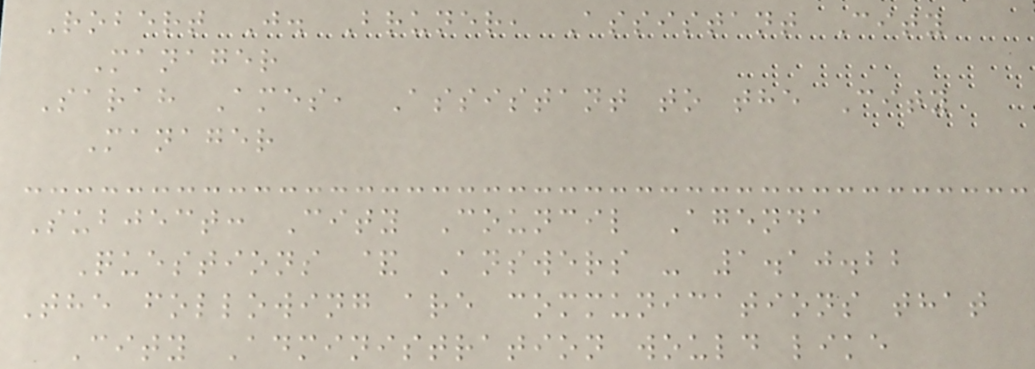Robert J. Bruner, Assistant City
Manager
Sarah Ames, Assistant to the City
Manager
Subject: City Council Agenda
Questions & Answers - 1.10.22
The following are communications that
City Administration would like
